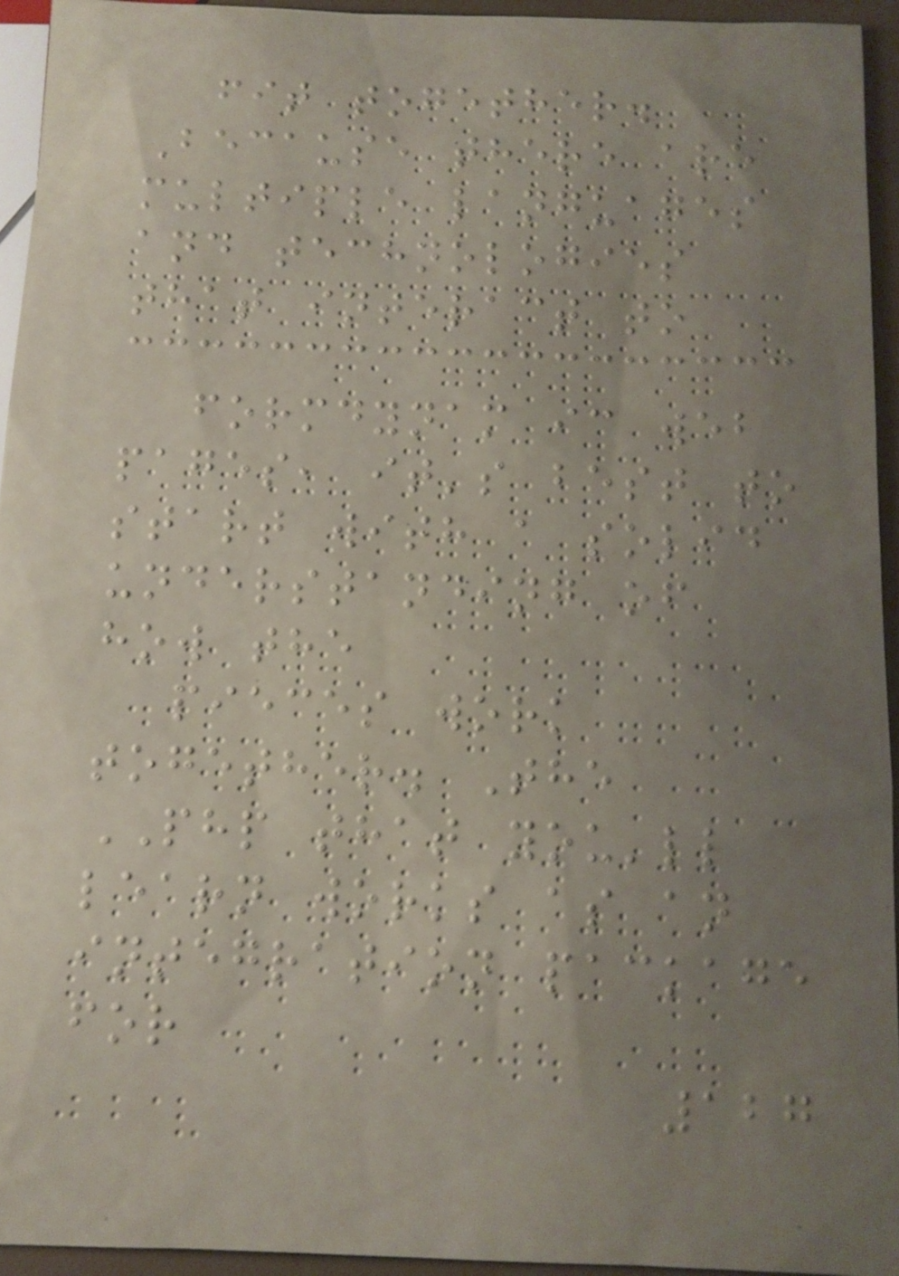fit together.
Because there are
multiple languages
and technologies
that interact to
formdynam ic web
pages, it's best to
start with a solid
understanding of
how the
pieces work
together. The
PHP that you'll
learn works as an
integration package
for
127
